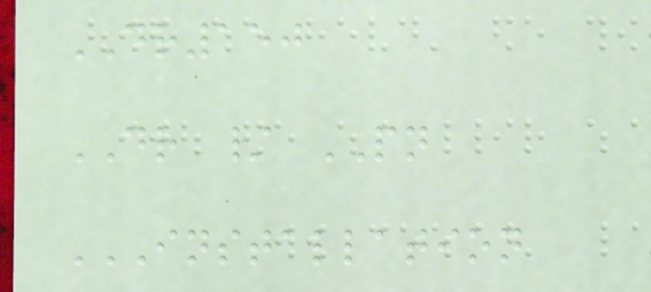DR150
DR / PN
INSTALLATION
